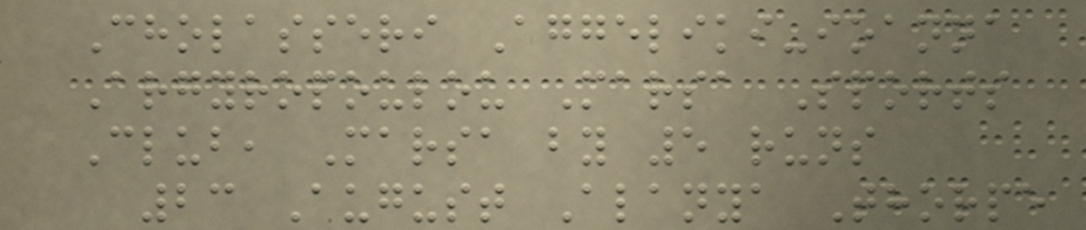Cholasseri Aggeliki-ioanna
Argyropoulou Marsa Sports
Club, Marsa by 5 runs
23 August Alanya Thorpe
